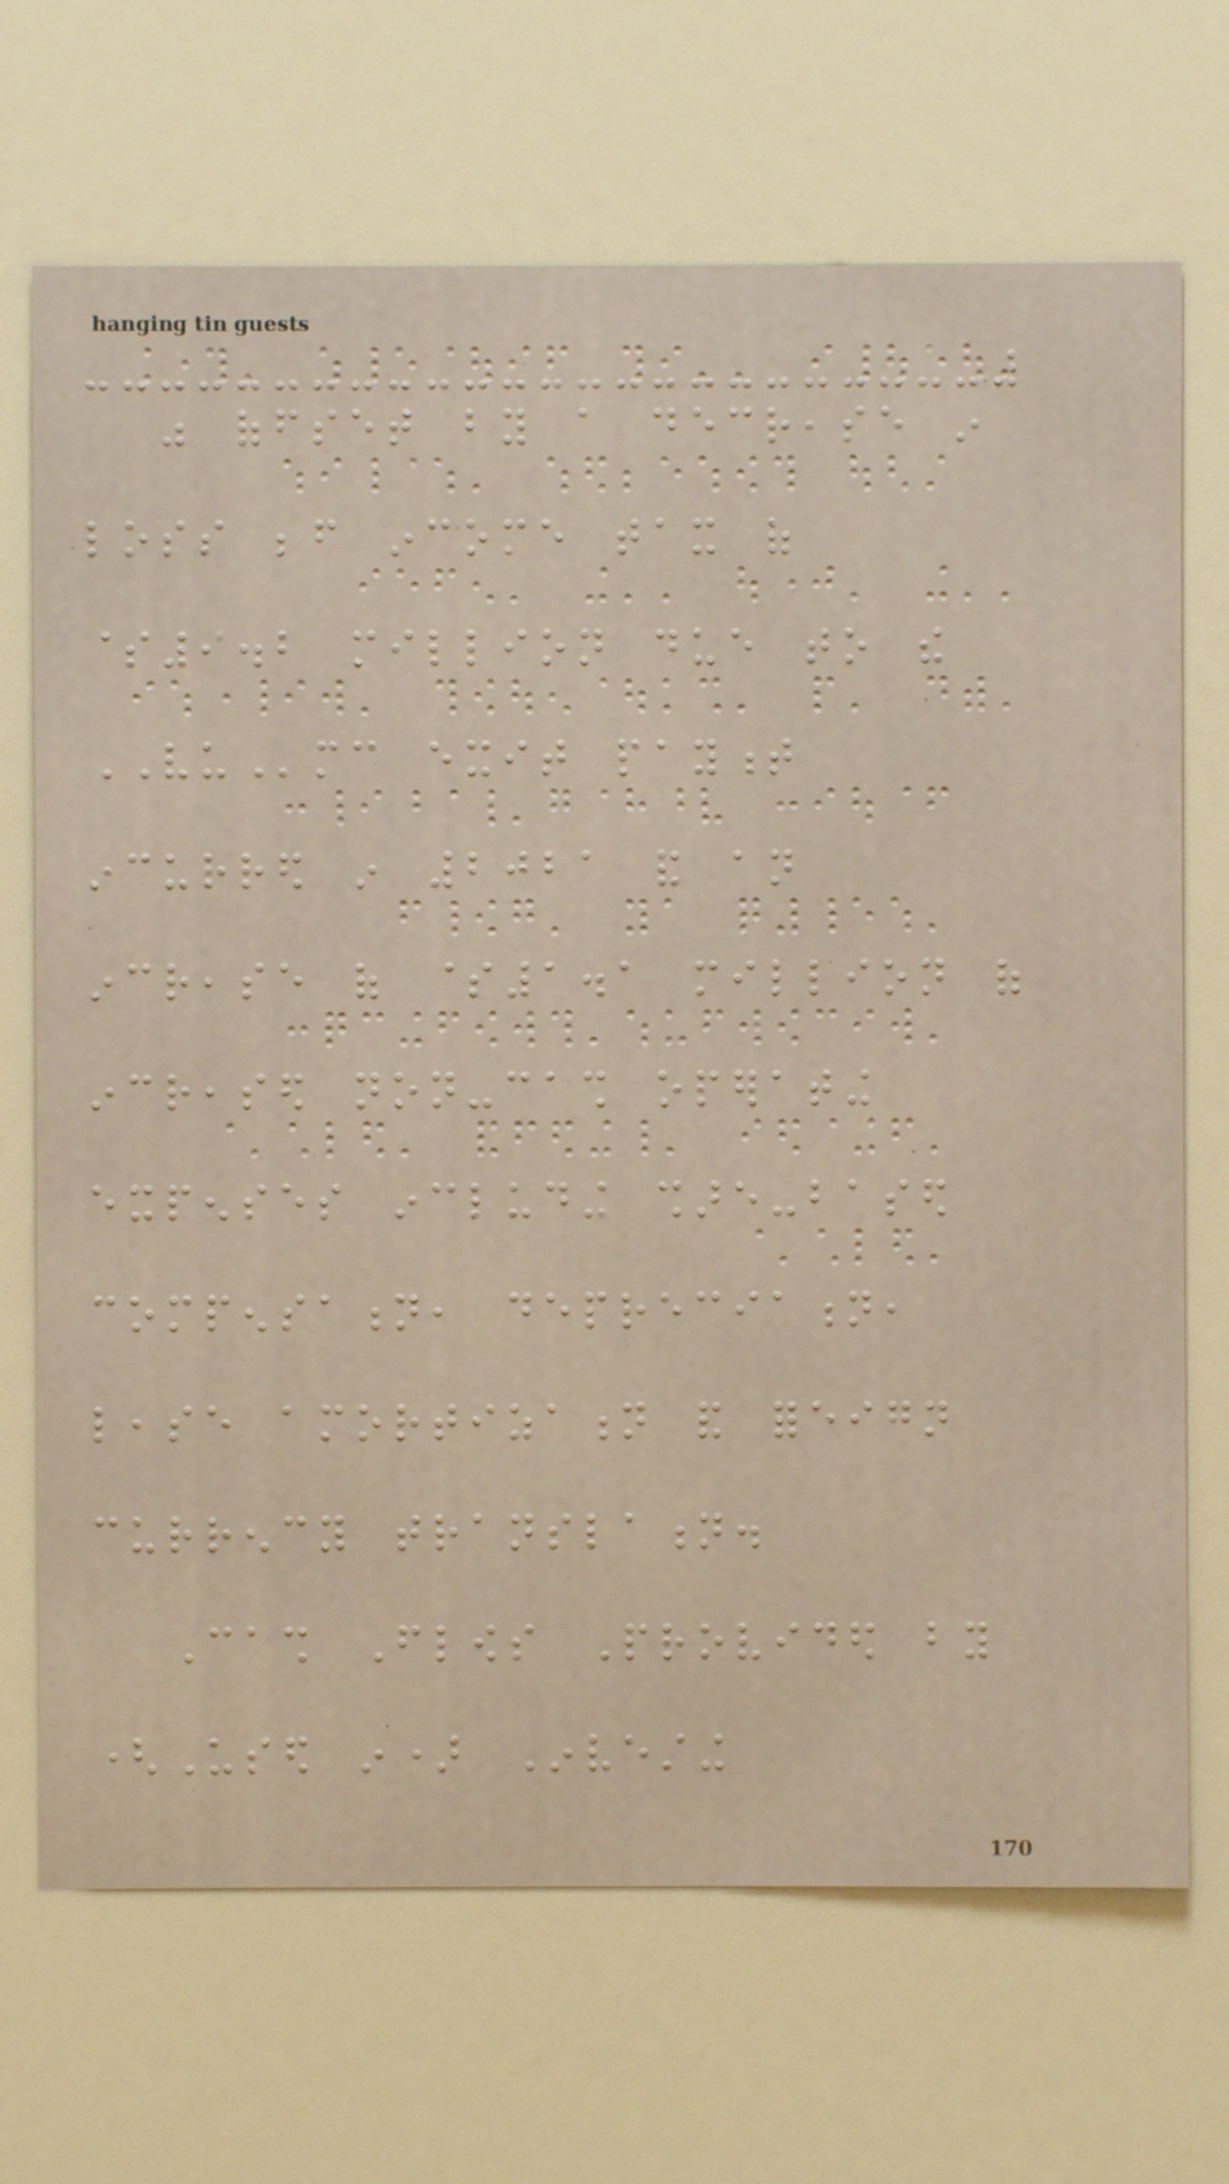was offset by a decrease in
loss before income tax of
$9.2 million due to the
VUmc exit payment
incurred in 2021 and an
increase of $1.1 million of
increased non-cash operating
expenses including share-based
compensation, depreciation,
lease amortization and foreign
currency translation.
Cash Flows Provided by
(Used in) Investing
